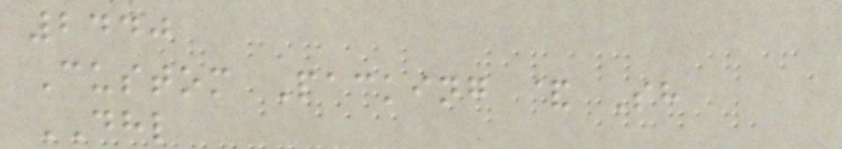2440
Custom Packing & Sh
DHL
